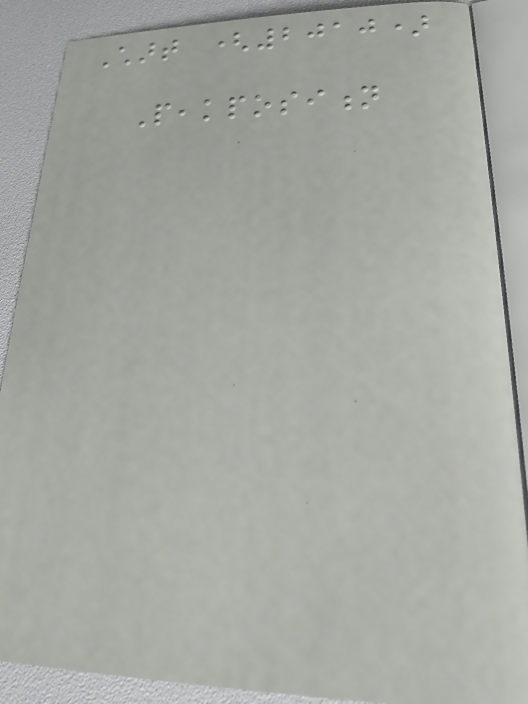Chart (2010)
Peakposition
